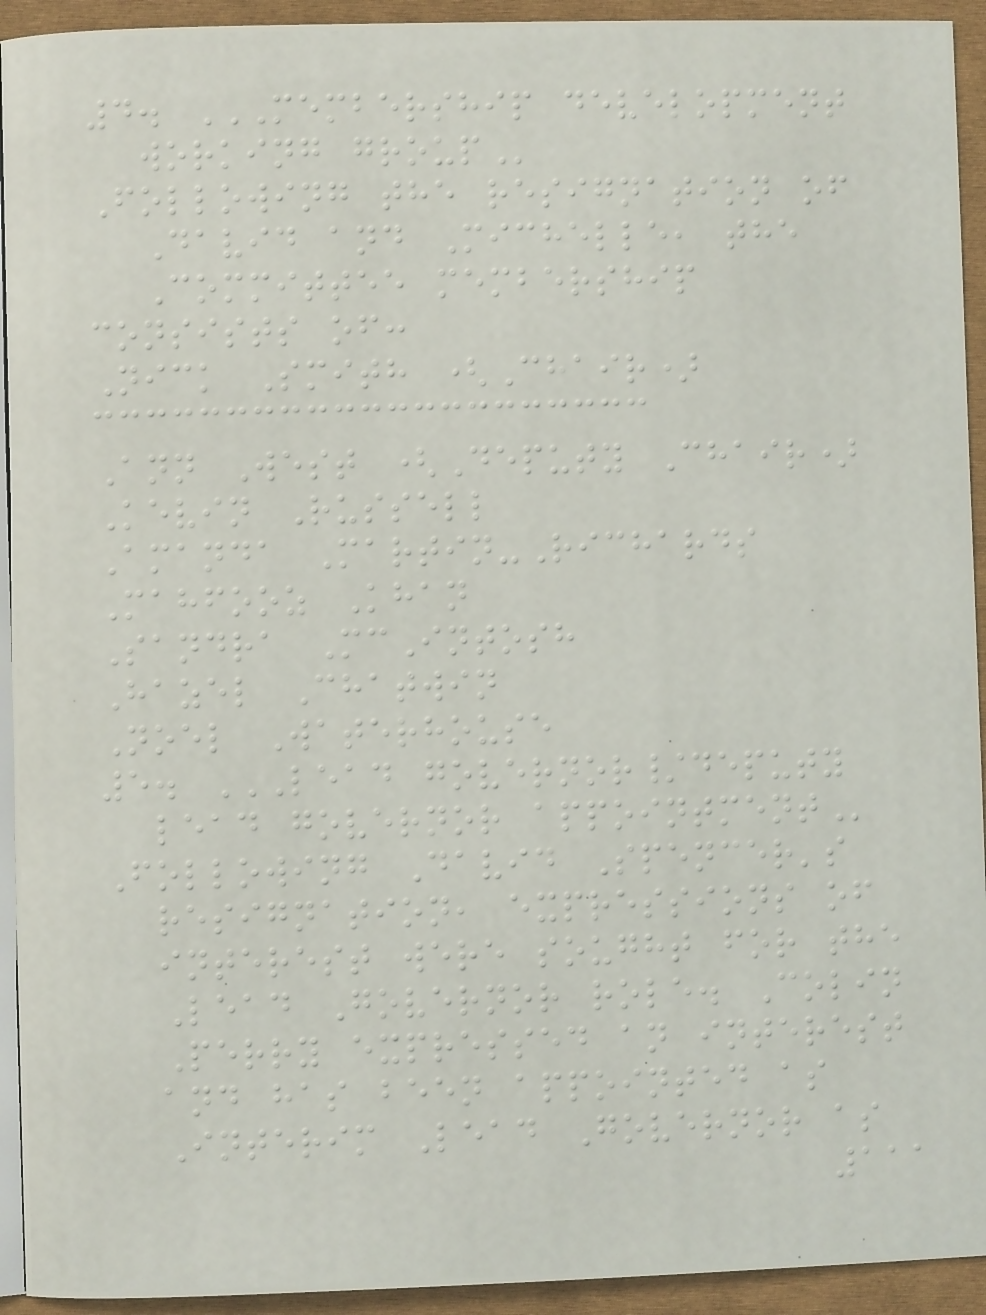4. MEMBERSHIP DEVELOPMENT
WORKING GROUP
Following the resignation of
David and Michelle, the
Committee membership
consists of:
Nick Smith (Chair)
Ann West (Deputy Chair)
Kevin Russell
Amanda Martin-Richards
Mahfooz Khan
Sandra McIntosh
Hazel Chatwin
Noel Waterhouse
5. LEAD GOVERNOR/DEPUTY
LEAD GOVERNOR APPOINTMENT
Following David Spencer's
resignation, expressions of
interest were sought for the
Lead Governor role. Colin
Perry expressed an interest
and has been appointed as
Interim Lead Governor as
111
